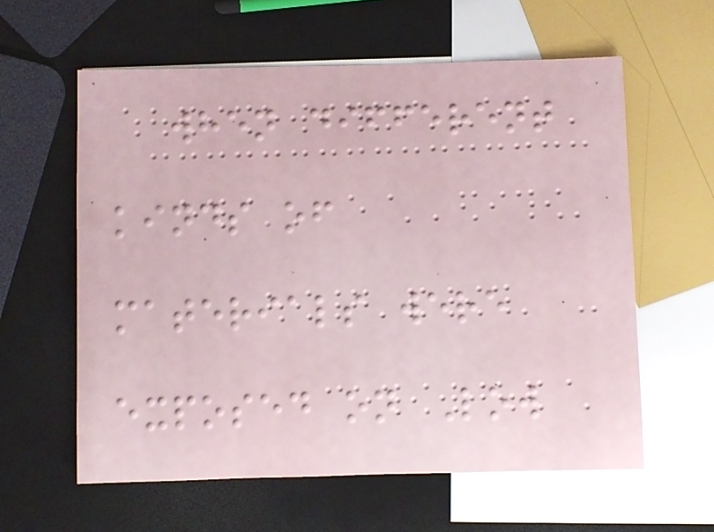when different
kinds of
materials were
exposed on Low
